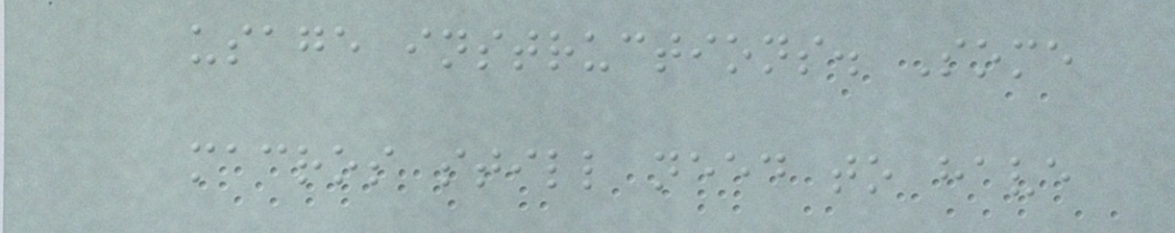usage instructions. Some
macros still need to have
